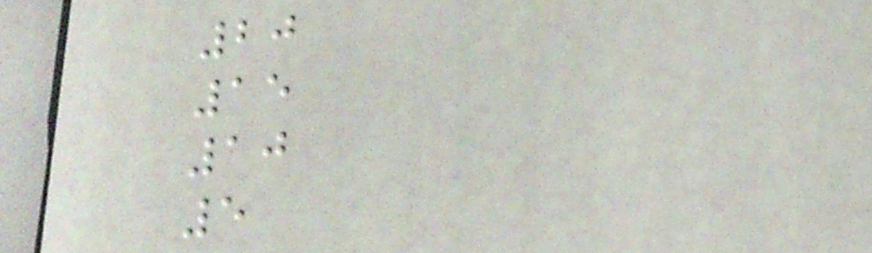20
15
10
5
